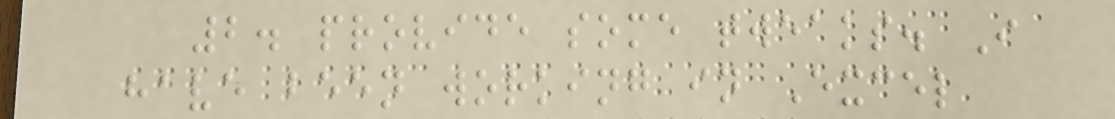2. provide some tweaks. I
have been working in Excel
